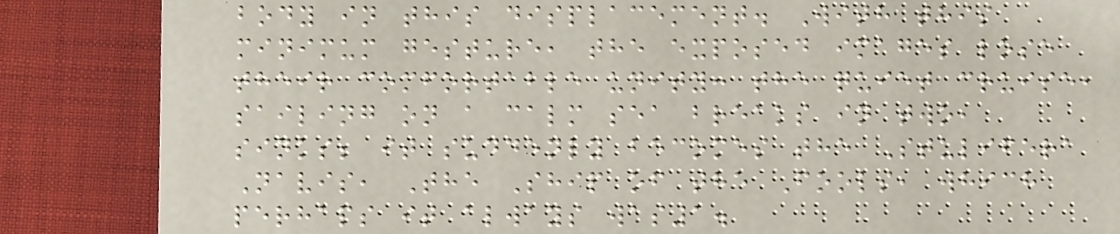body in this displacement. With this
minimum gesture, the exposed images lose
their comfortable unity: the quiet cruise,
sailing on a calm sea breaks in two,
sinks; it suddenly becomes the Stulifera
Navis, The Ship of the Fools, which
perhaps it always was1.
